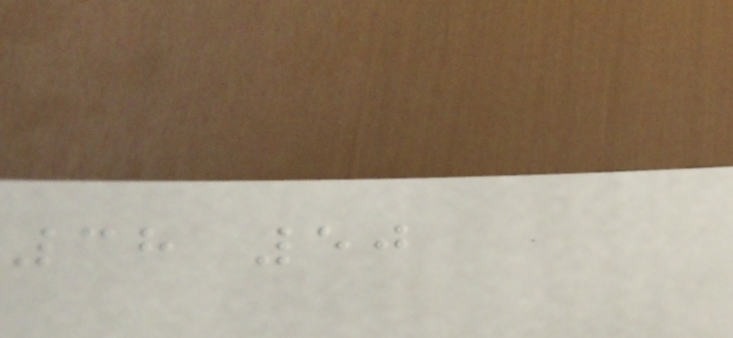38 50
